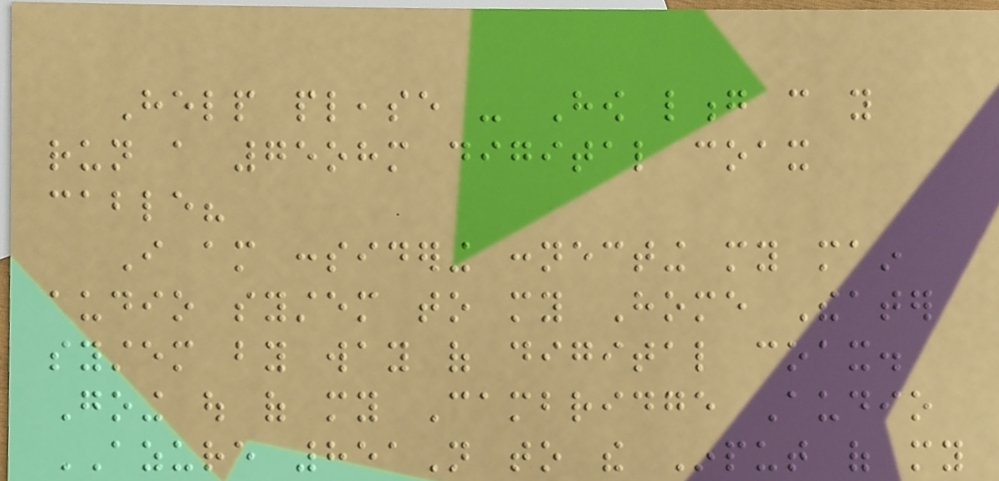Help please - How long can you
run a 75ohm digital coax
cable?
I am considering connecting my main
audio system to my Home Theater
system by way of digital coax.
Going out of my Cambridge Audio
AZURE 851N to the Input of my
